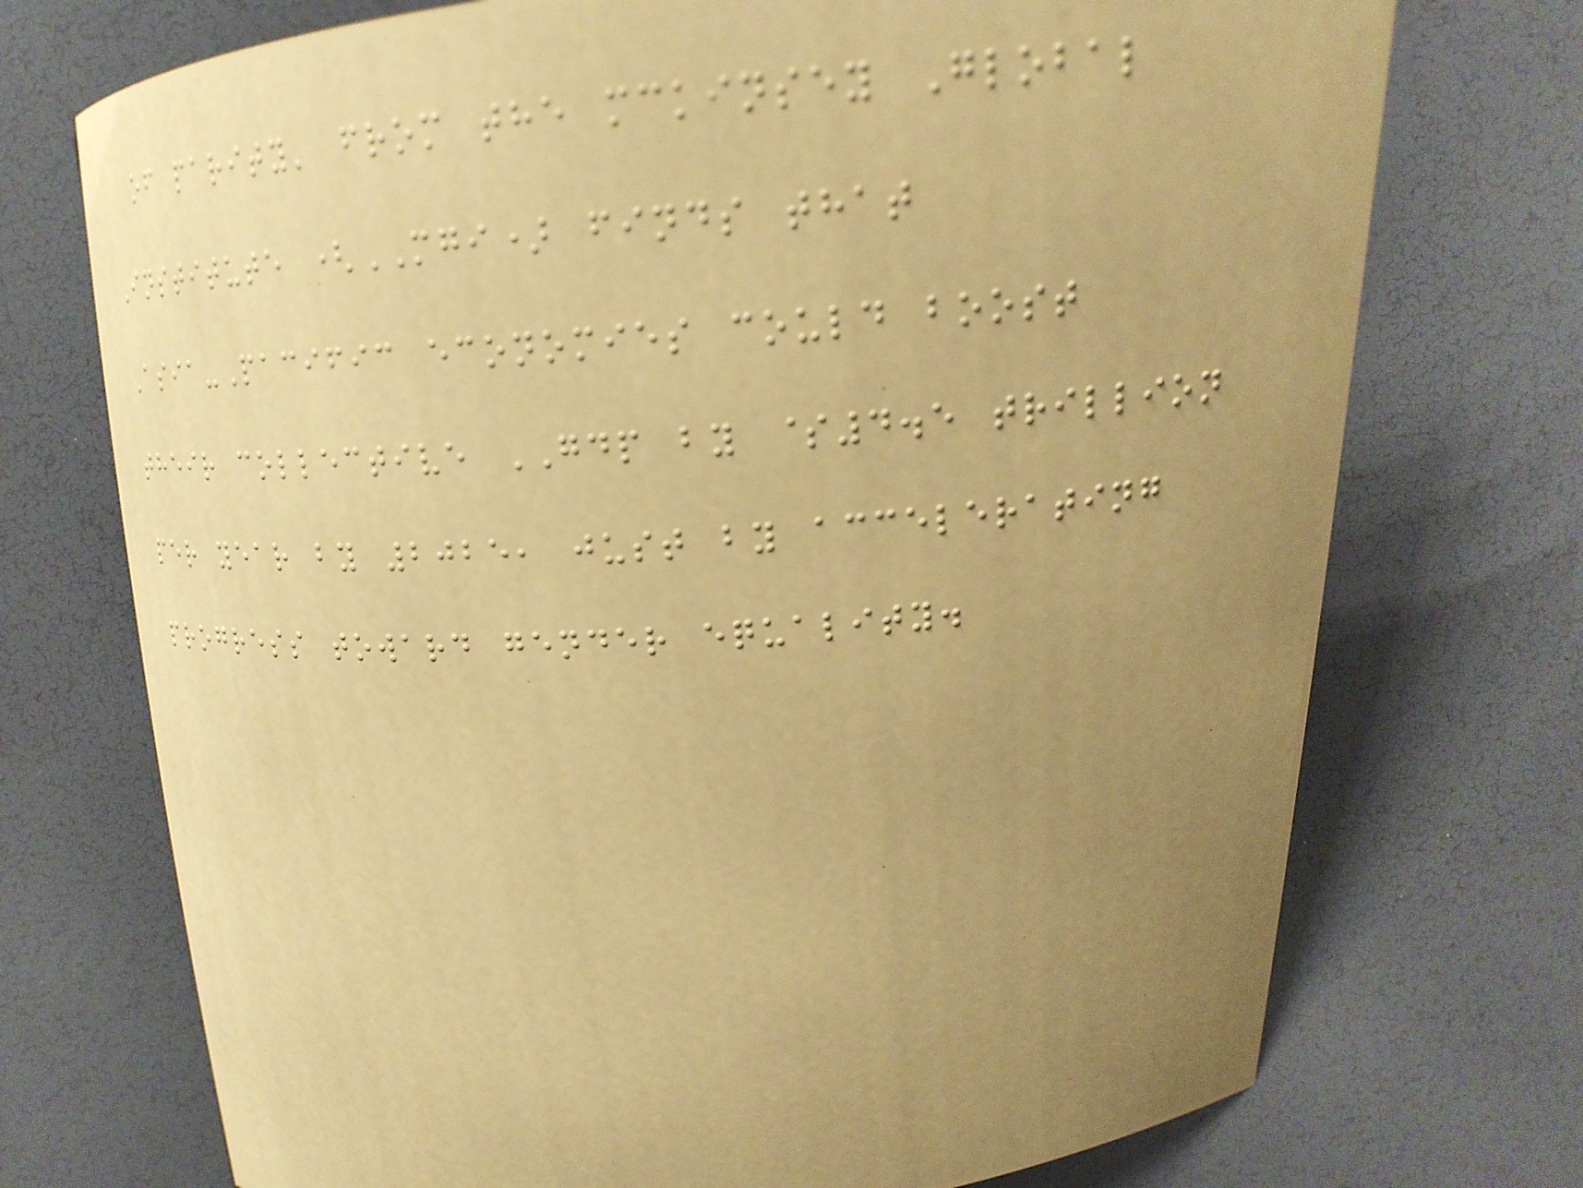of parity' from the mckinsey Global
Institute (MGI) finds that
Asia-Pacific economies could boost
their collective GDP by $4.5 trillion
per year by 2025, just by accelerating
progress toward gender equality.
